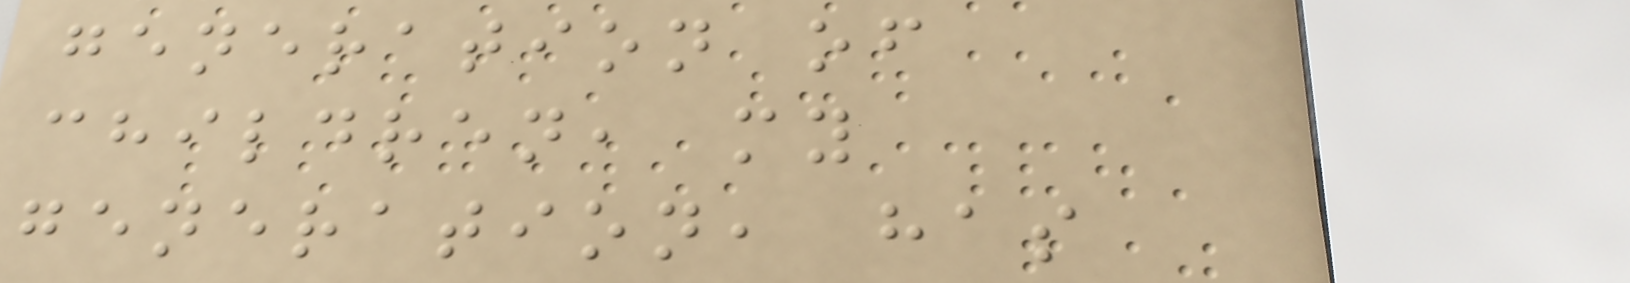generation of
children, my
generation, has
